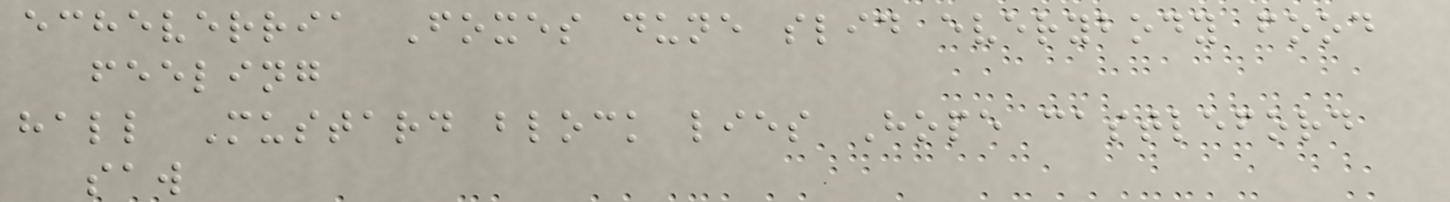echeverria Foxes dune slid everybody food
feeling
hall Mustard block lies Hope castleford
saw
